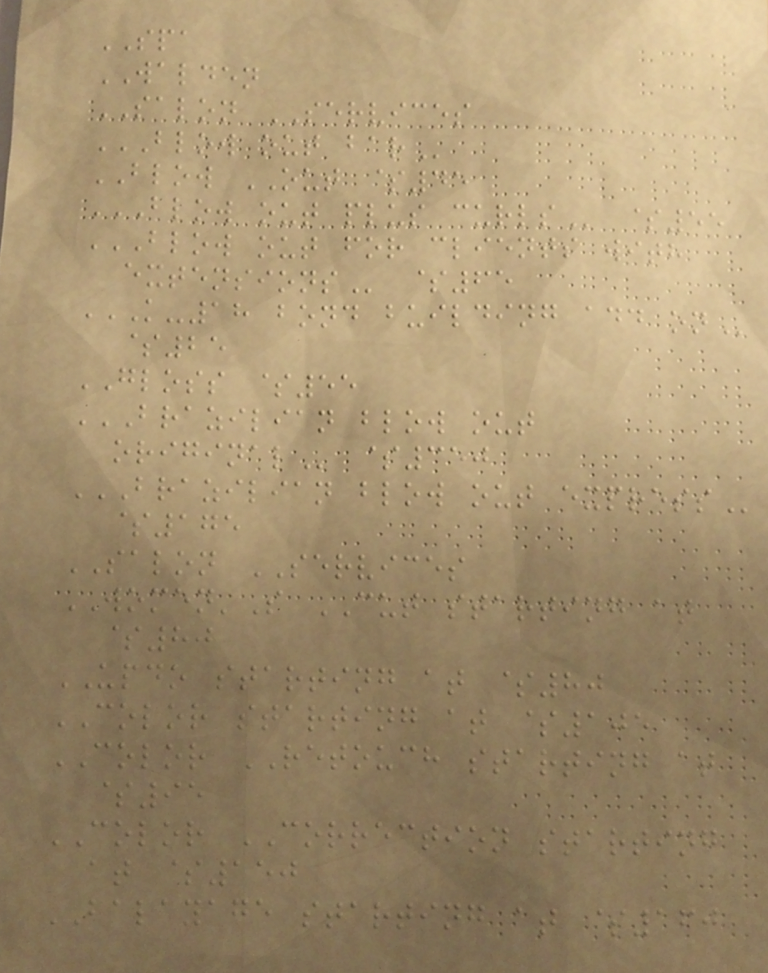SPA
WALDEN
SALON SERVICES
BLOW OUT BAR
BLOW OUT $45
BLOW OUT PLUS CURLS $55
BLOW OUT FOR CLIENTS WITH
EXTENSIONS $65
K-18 BOND BUILDING ADD ON
$25
GLOSS $55
BRAZILIAN BLOW OUT
ORIGINAL $350
BRAZILIAN BLOW OUT EXPRESS
$175
SALON SERVICES
WOMEN'S CUT starting at
$80
UPDO starting at $80
COLOR starting at $105
COLOR RETOUCH starting at
$95
COLOR CORRECTION starting
at $150
BALAYAGE starting at $160
